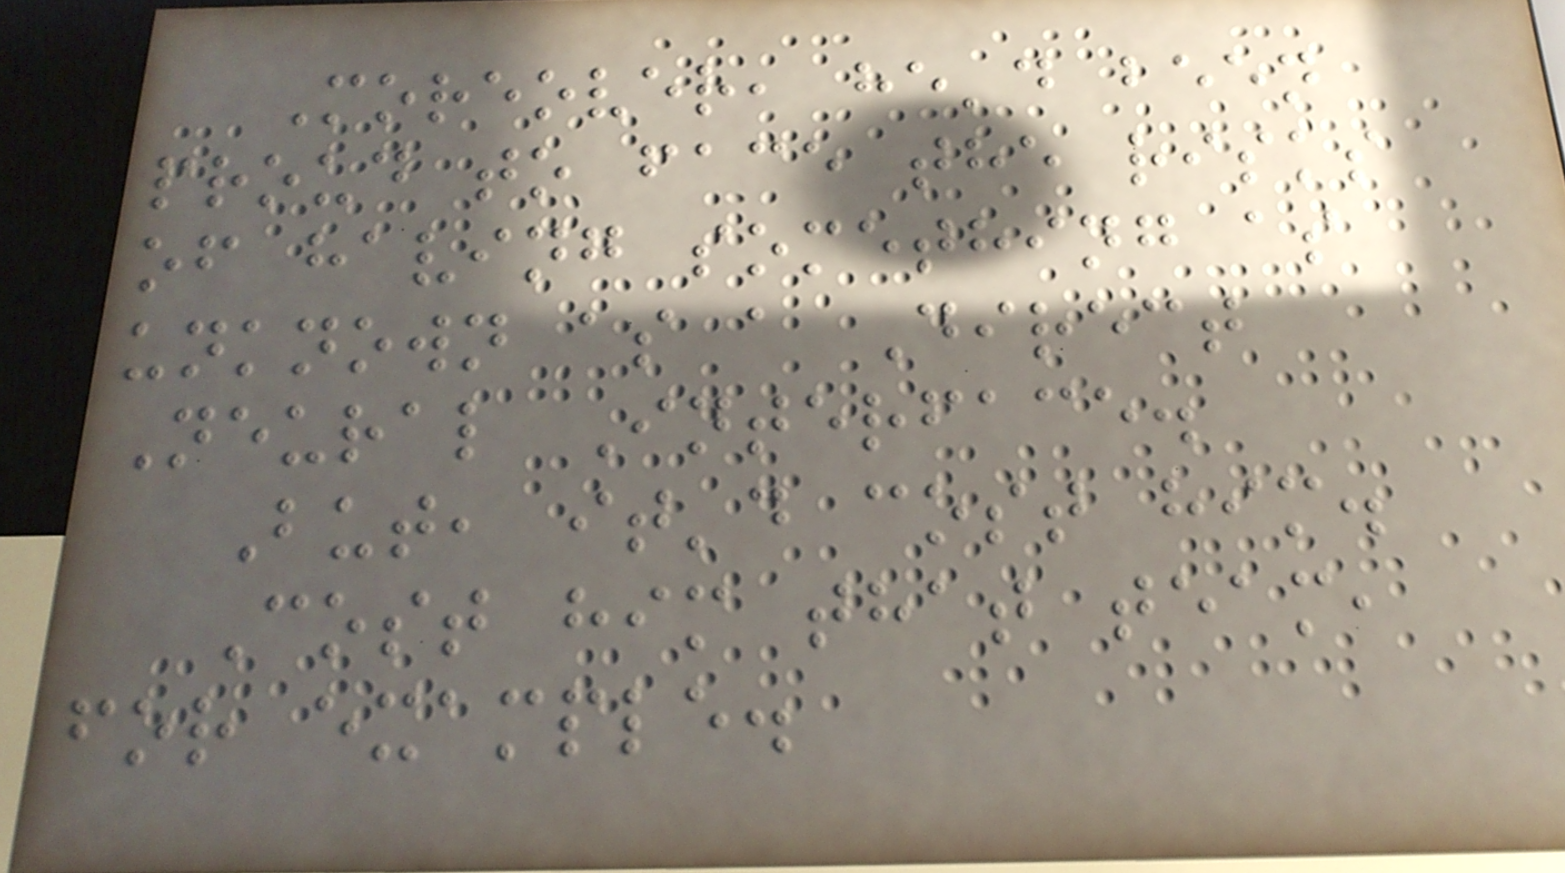Moreover, he'd been
proud to face the risks
of having something as
unknown as a Direct
Neural Interface.
But, it'd cost him.
Cost him that team,
for example.
